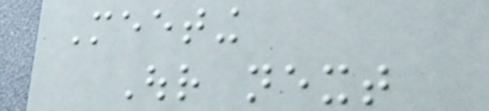Meeting
Our next
